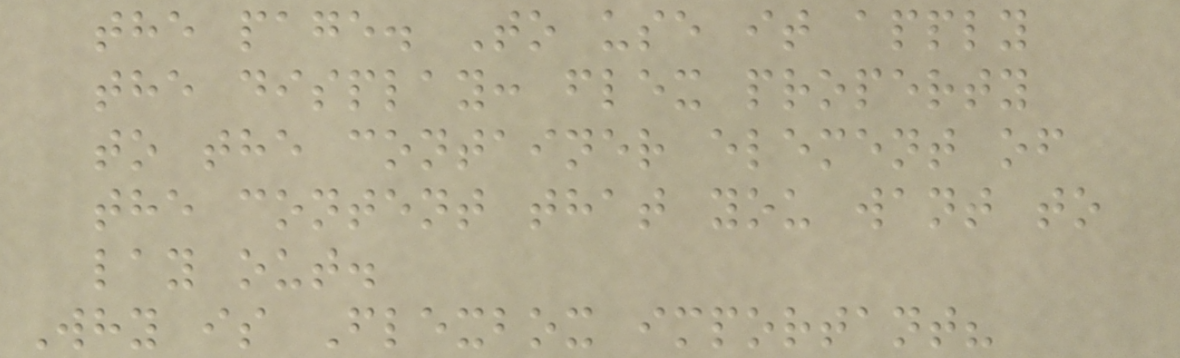the page. To use it apply
the display: flex property
to the container element of
the content that you want to
lay out.
Why is Flexbox important?
